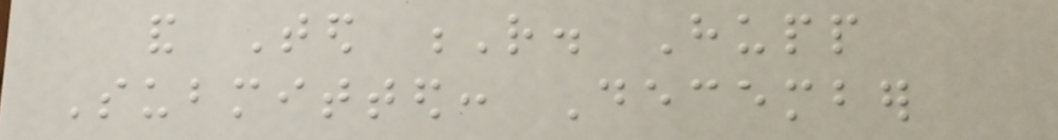and Ted R. Hupp
Submitted: December
